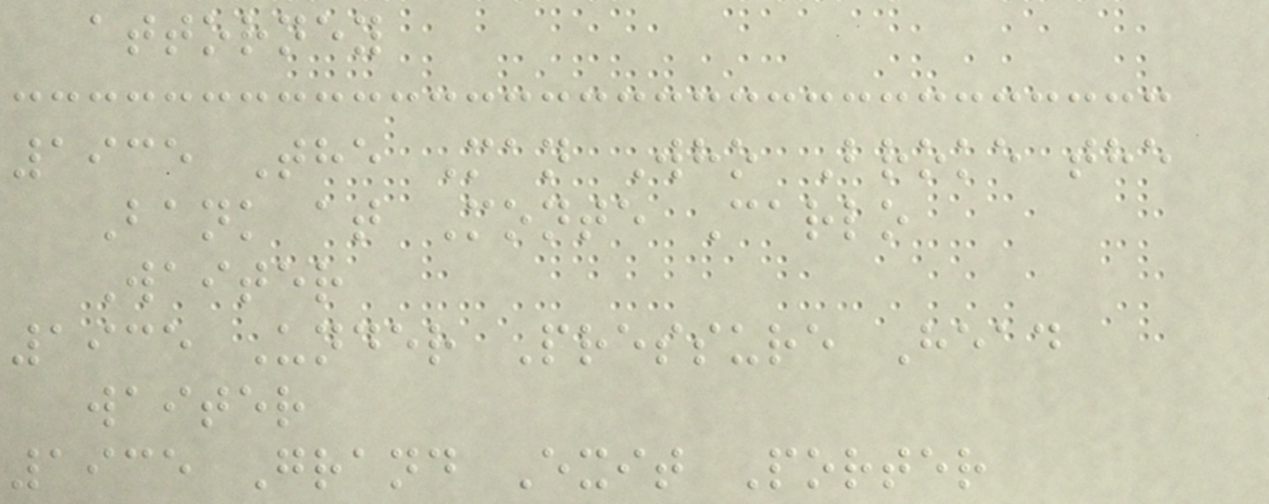attorney
1935 The Man Who Broke the
Bank at Monte Carlo
Waiter
1935 Under Pressure Head
waiter
1935 Grand Exit Porter
